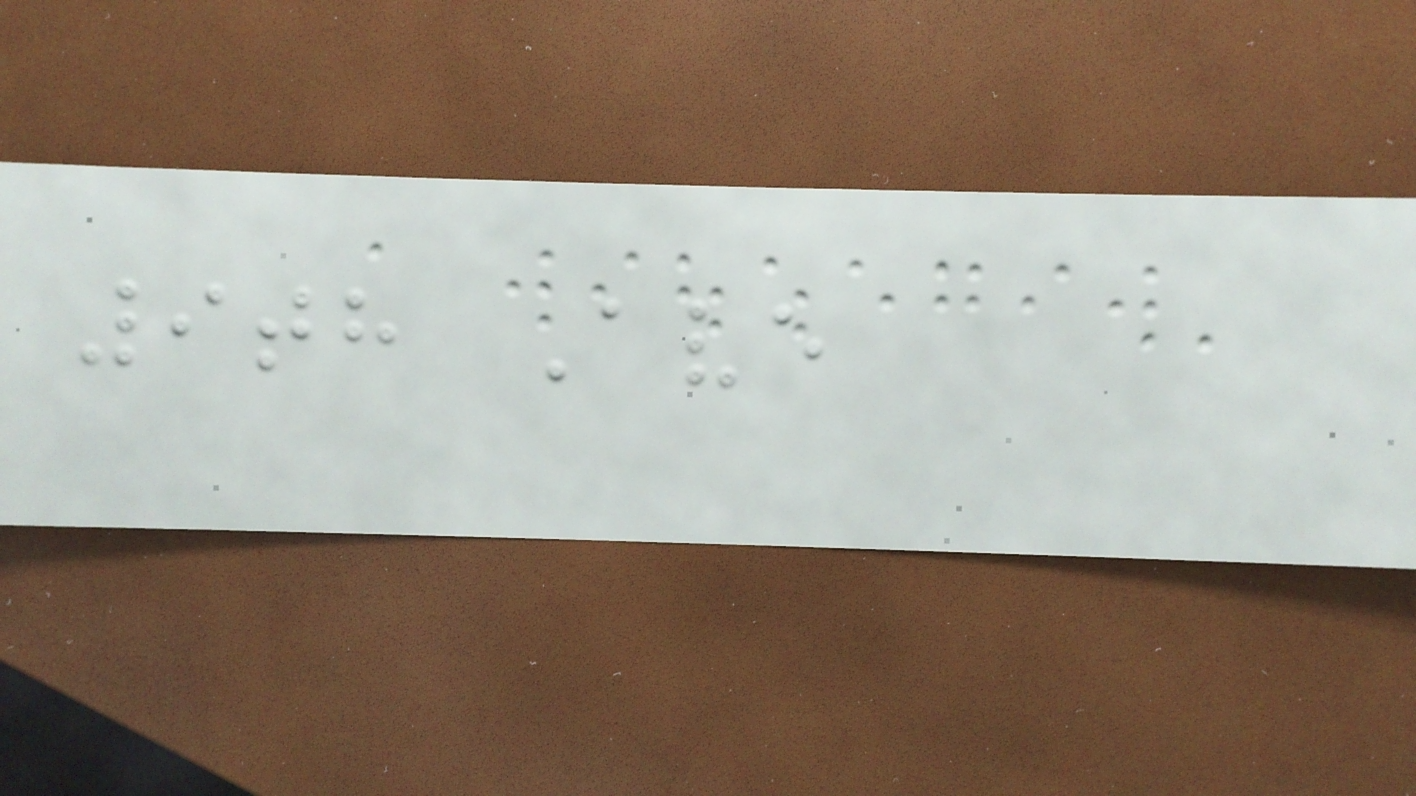9th Ave
